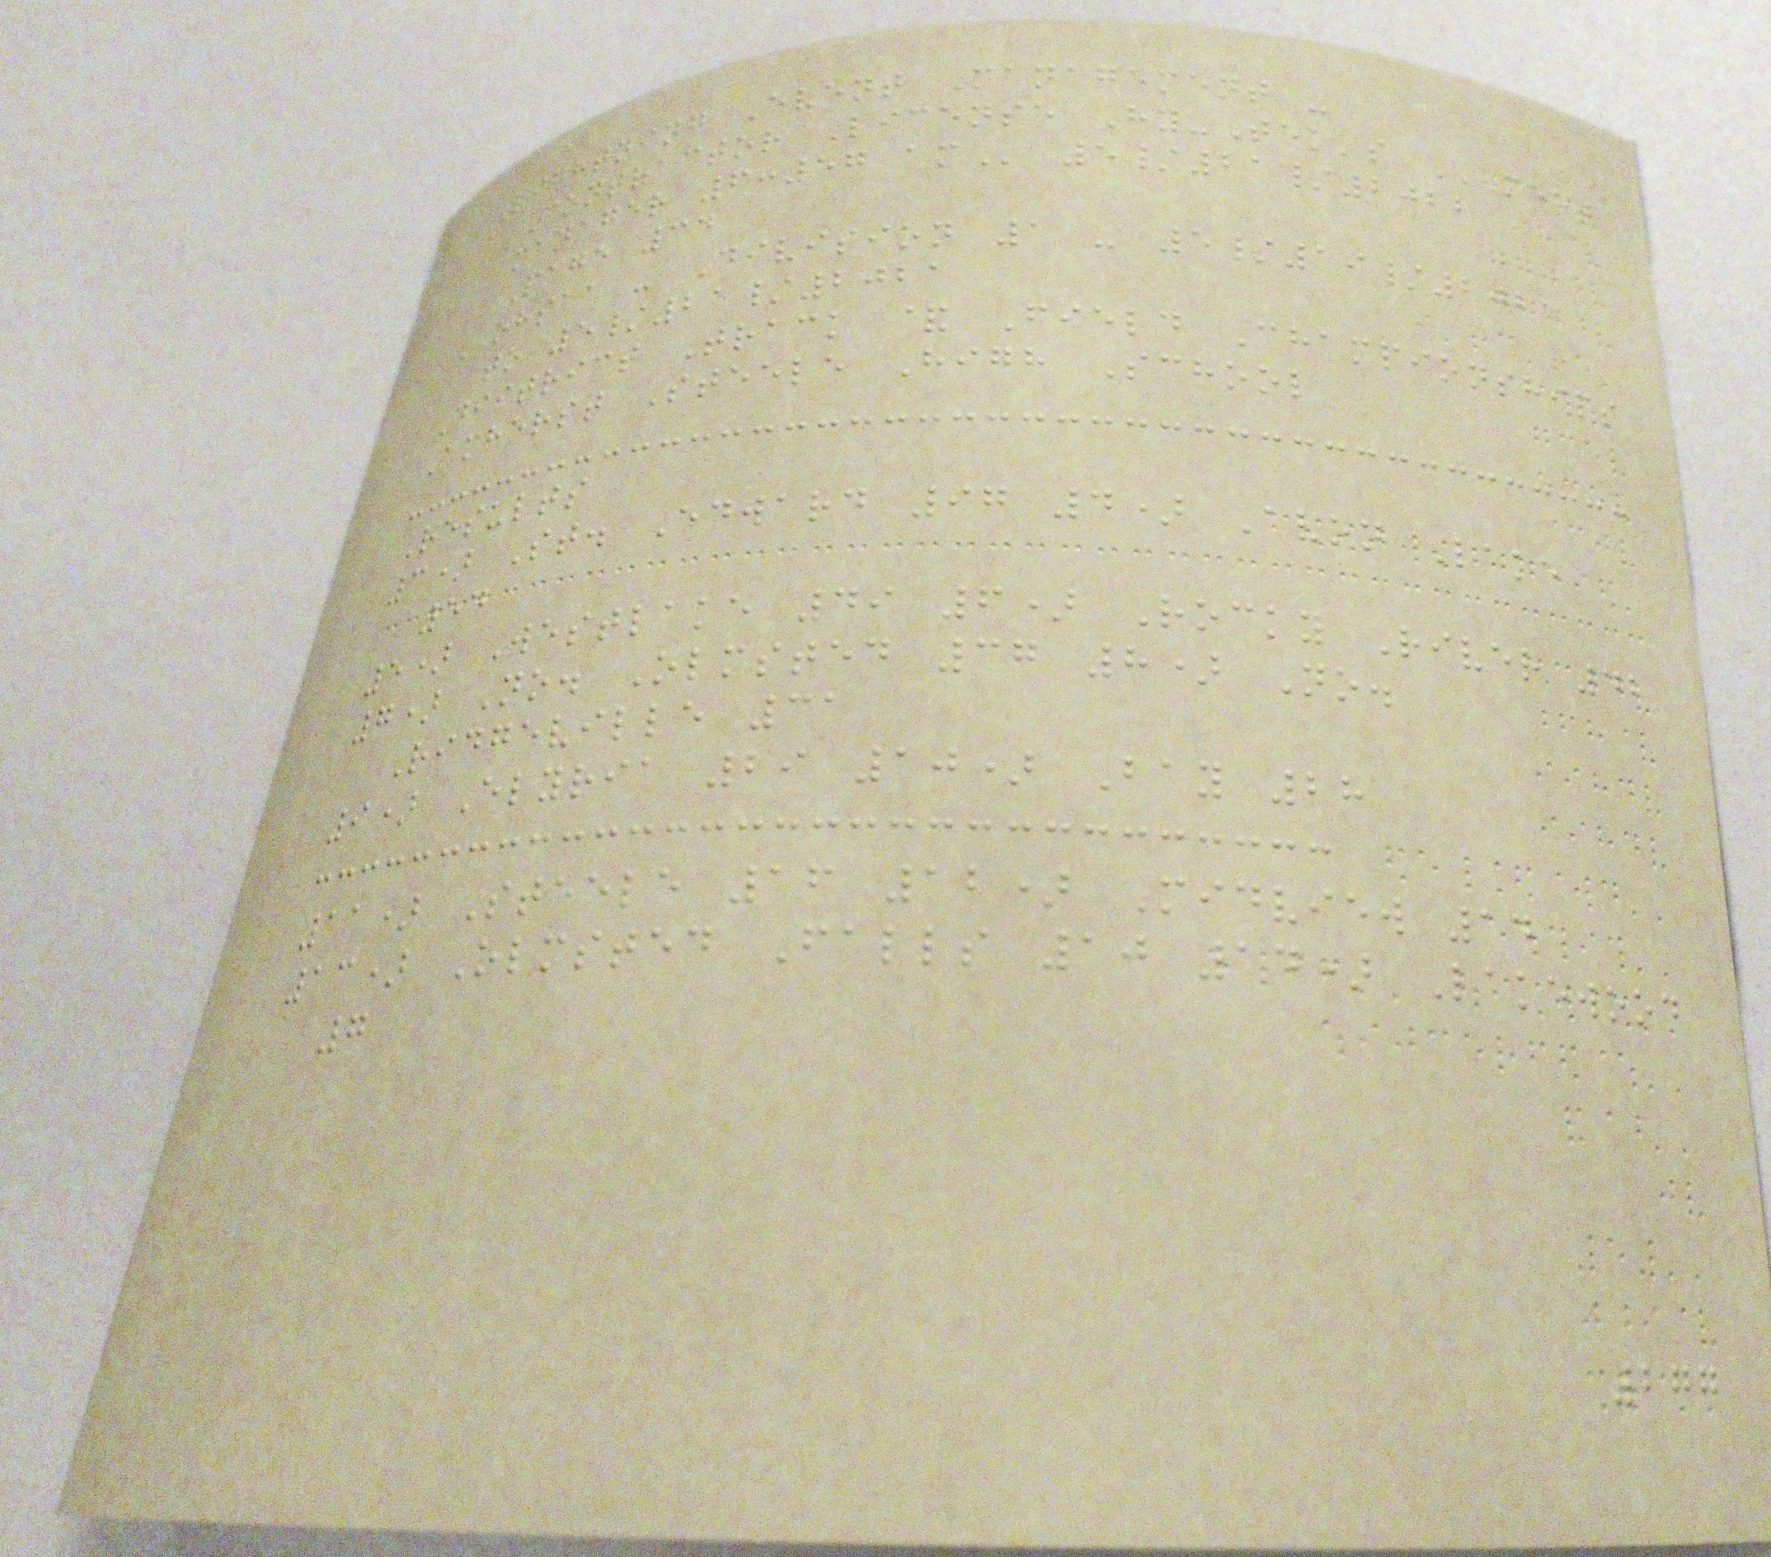Lightning Event Management -
Contractor License Hy-Tek's MEET
MANAGER 6:57 AM 5/21/2022
Page 34
OHSAA - Division 1 - 5/19/2021
to 5/21/2021
District Track & Field Championships
Amherst Steele High School
Results
3) St. Edward 97 4) Avon Lake
54
5) Westlake 49 6) Rocky River 42
7) No. Olmsted 37 8) No.
Ridgeville 31
9) Elyria 29 10) Bay 28
11) Steele 16 12) Midview 14
13) Olmsted Falls 10 14) Lakewood
7
277
